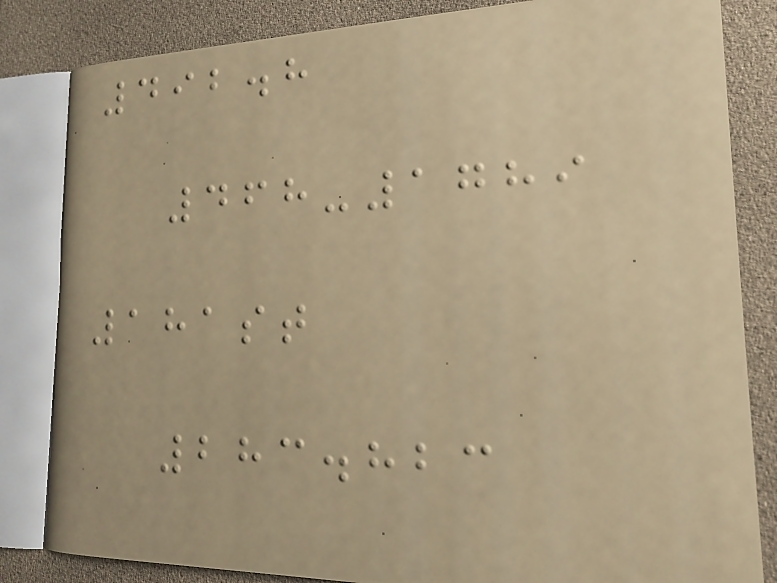492.8
468-1789
181st
283.823
